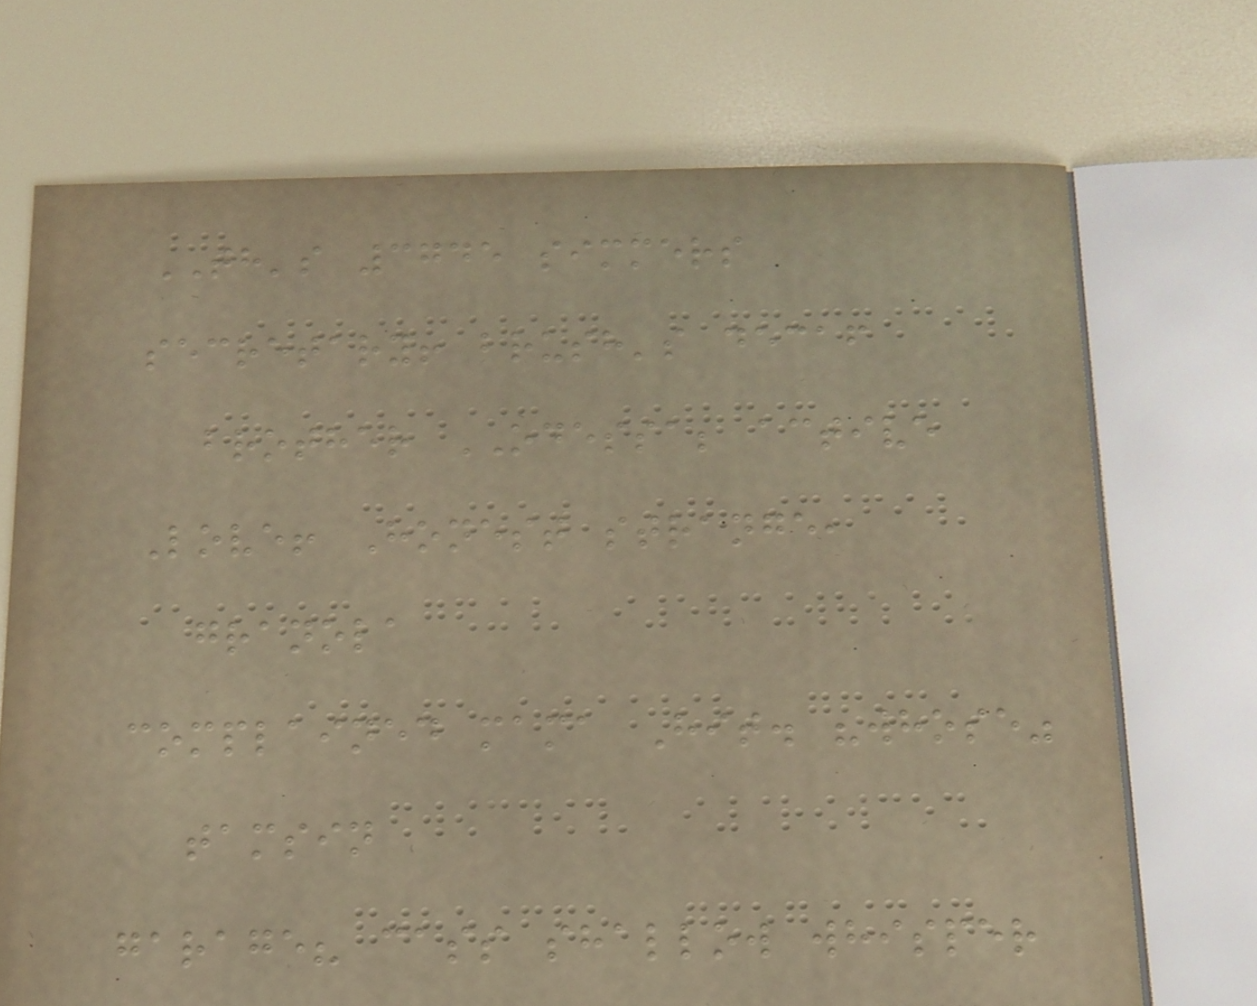TH's 3745 simmers
secretary! brush's decaf
brother ODESSA; active
Love! Honest strange,
granola
complained mama Hit. "whose"
tamsin
garage? cass shallow whisper
